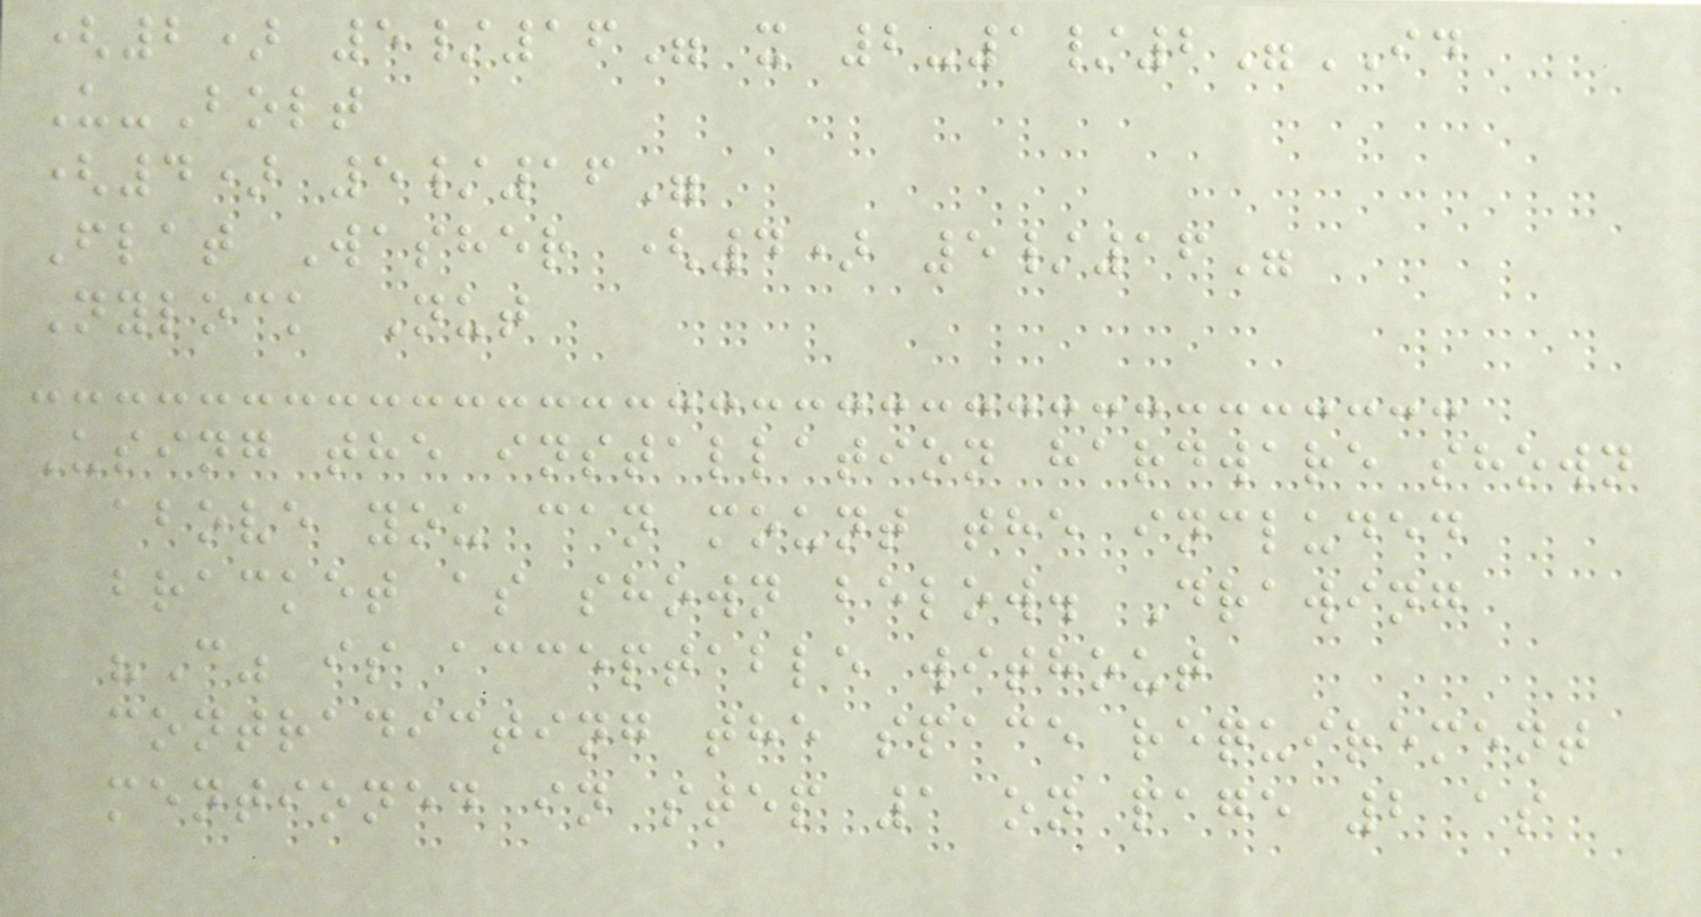(2) 5/16" x 2-1/2"ID
U-Bolt
(4) 5/16"
Flat Washer (4) 5/16"
Nylock Nut
Using the installation hardware shown
above you can mount the included
bracket as shown below. Drawing
"C" is acceptable without
contradicting the space requirement
mentioned in step 1 on page 2 as
